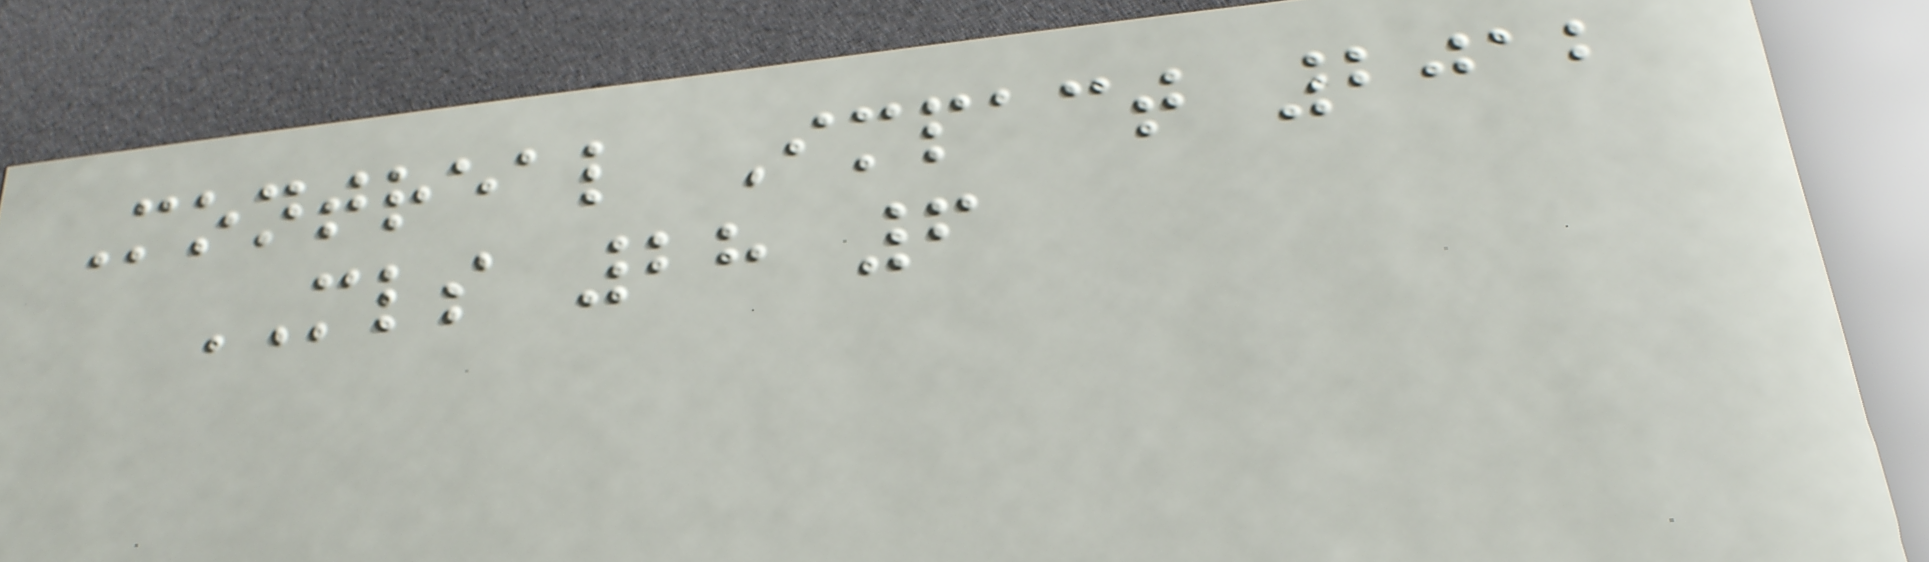Montreal Impact 2012
MLS 28 6
